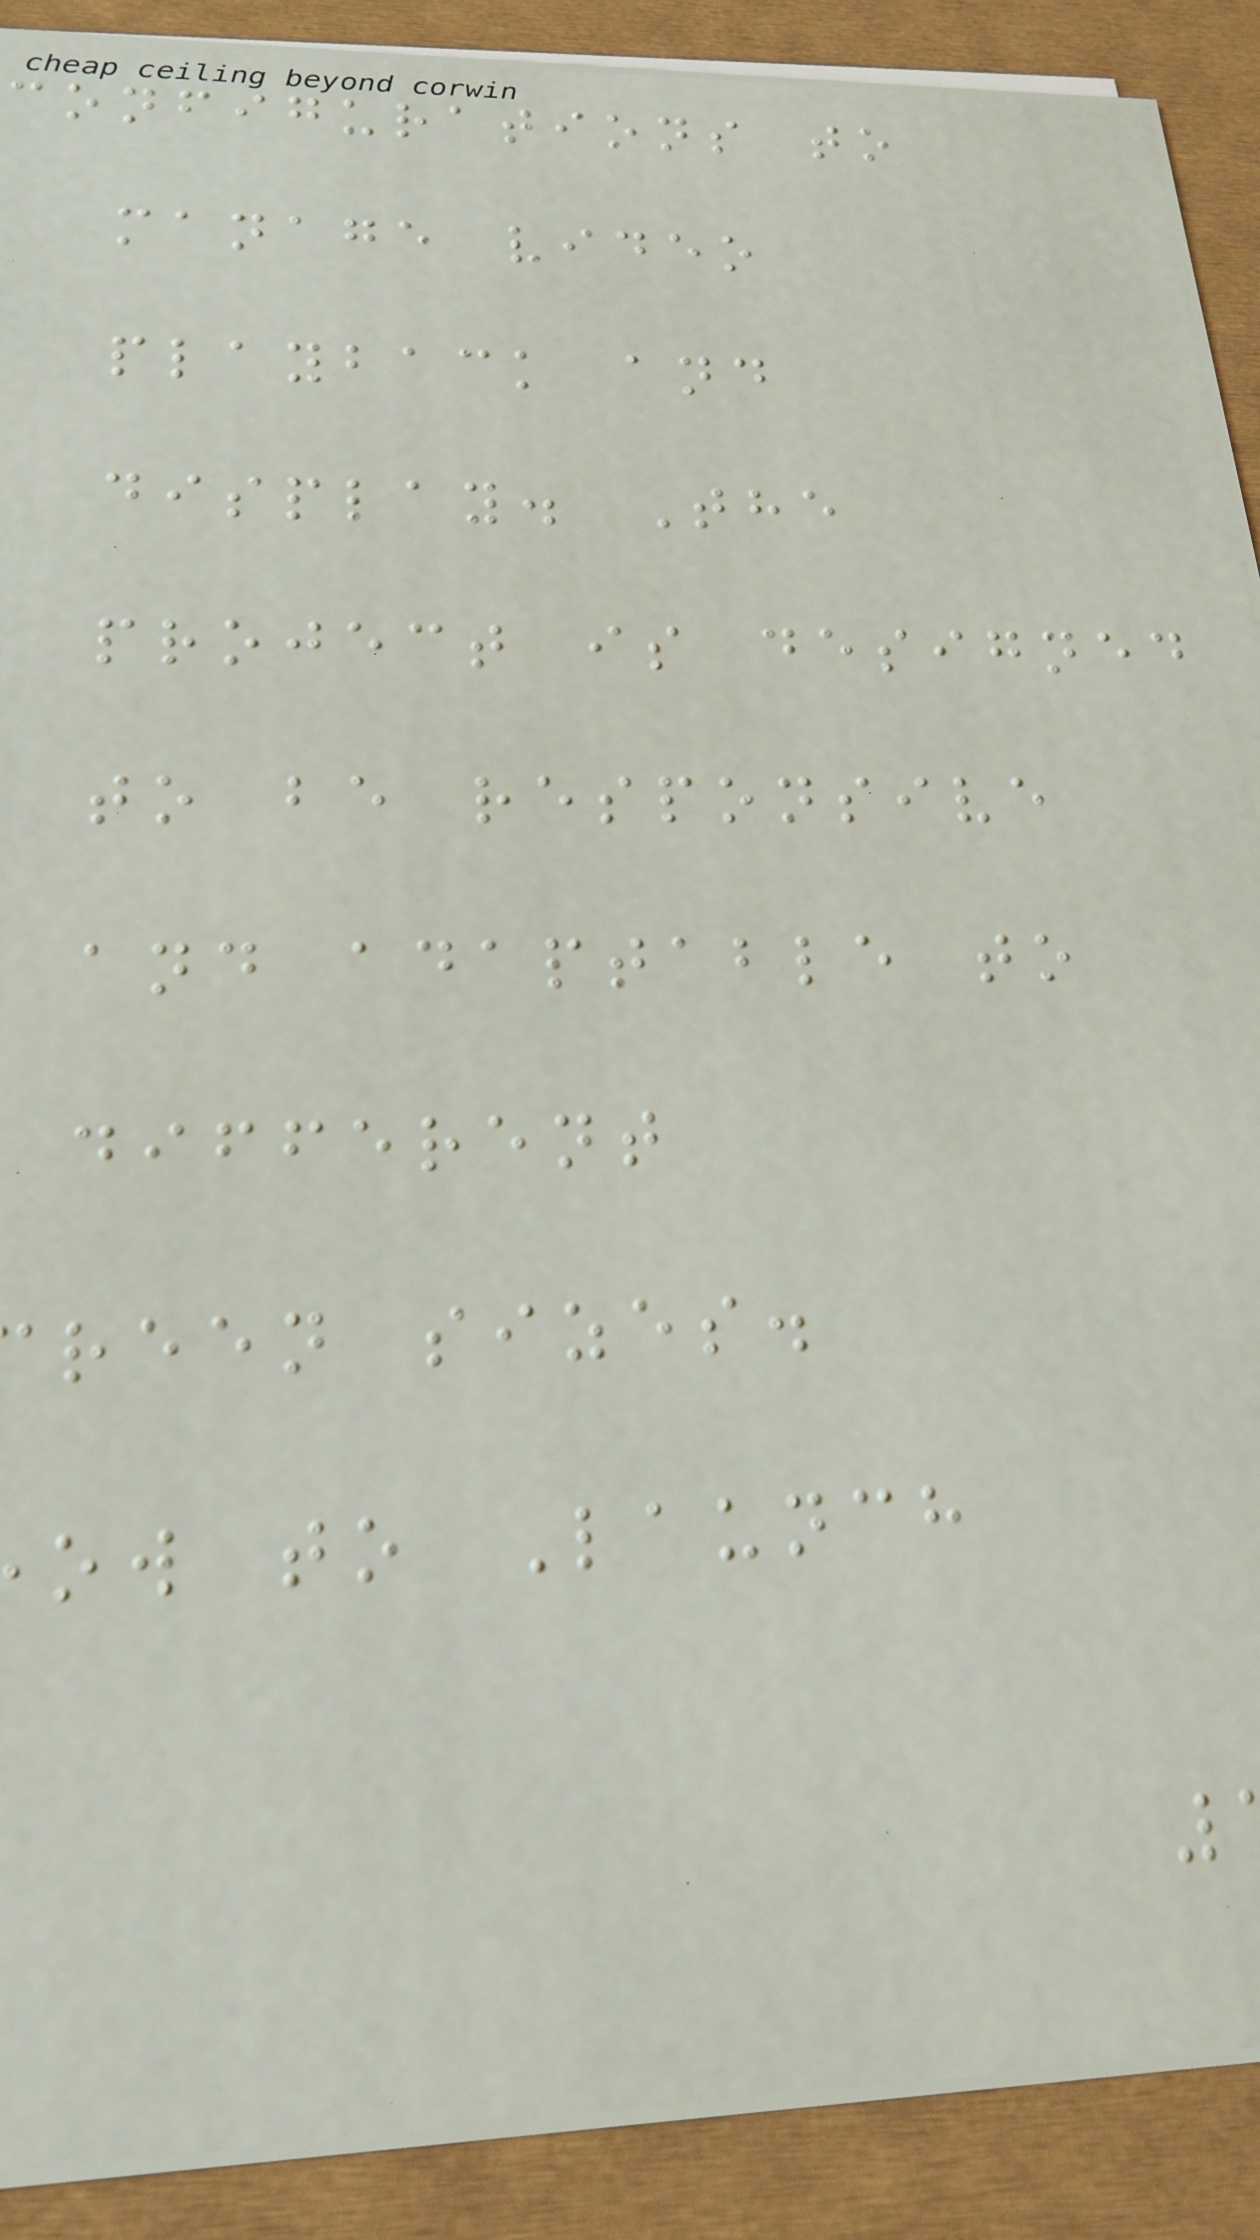configurations to
manage video
playback and
display. The
project is designed
to be responsive
and adaptable to
different
reen sizes.
ow to Launch
